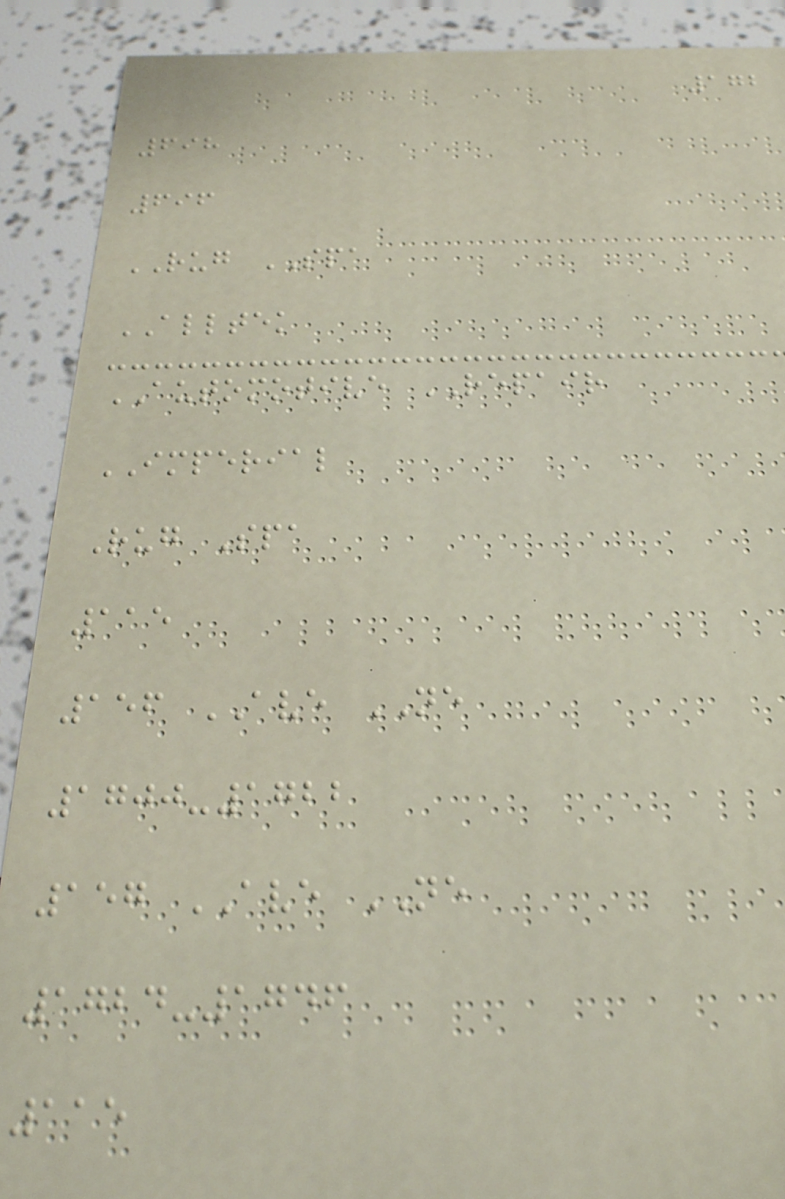172
698
696
RUG SPA
ALLTEK
AUTOMOTIVE REPAIR
IMPERIAL
Rug Spa
115
156 AVE NE
1700-1722
157 AVE NE
1724-1746
115
